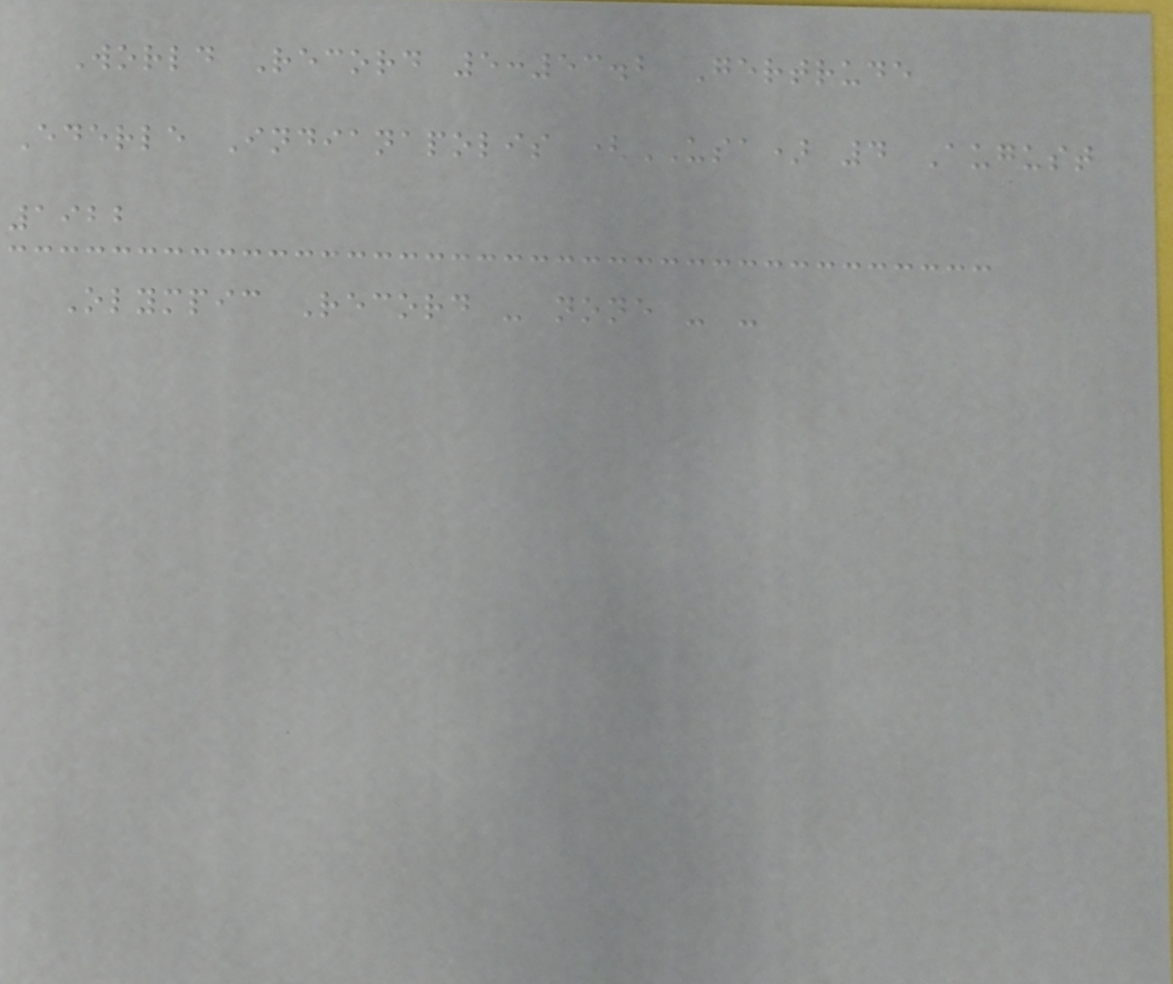World Record 5:53.2 Gertrude
Ederle Indianapolis (USA) 4 August
1922
Olympic Record - none - -
